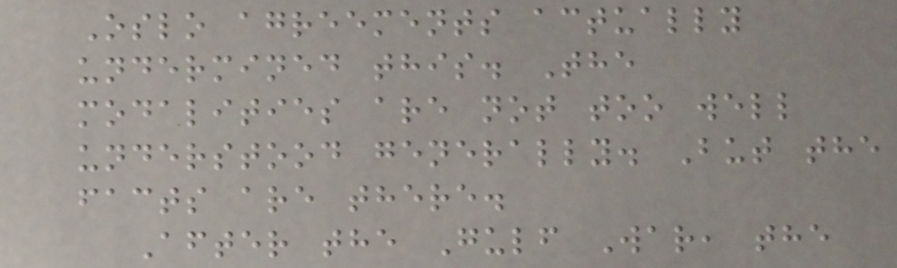Oslo agreements actually
undermined this. The
modalities are not too well
understood generally. But the
facts are there.
After the Gulf War, the
